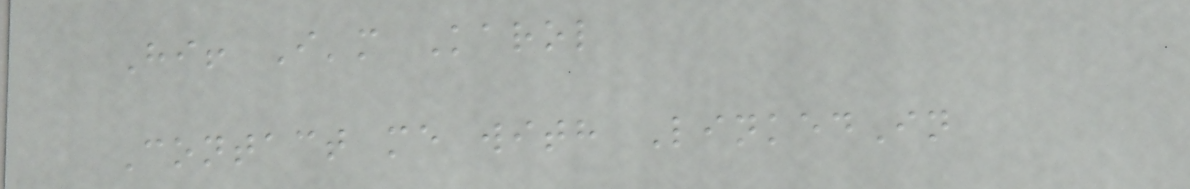Hi! I'm Karol
Contact me with LinkedIn
